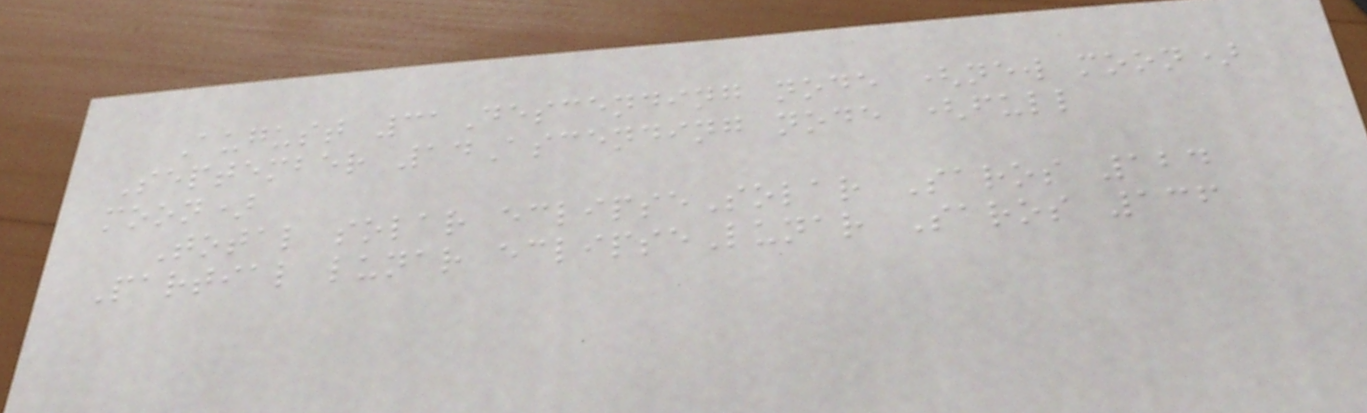August 31Descending node (new moon)
September 14Ascending node (full
moon)
Total solar eclipseSolar Saros 124
Partial lunar eclipseLunar Saros 136
